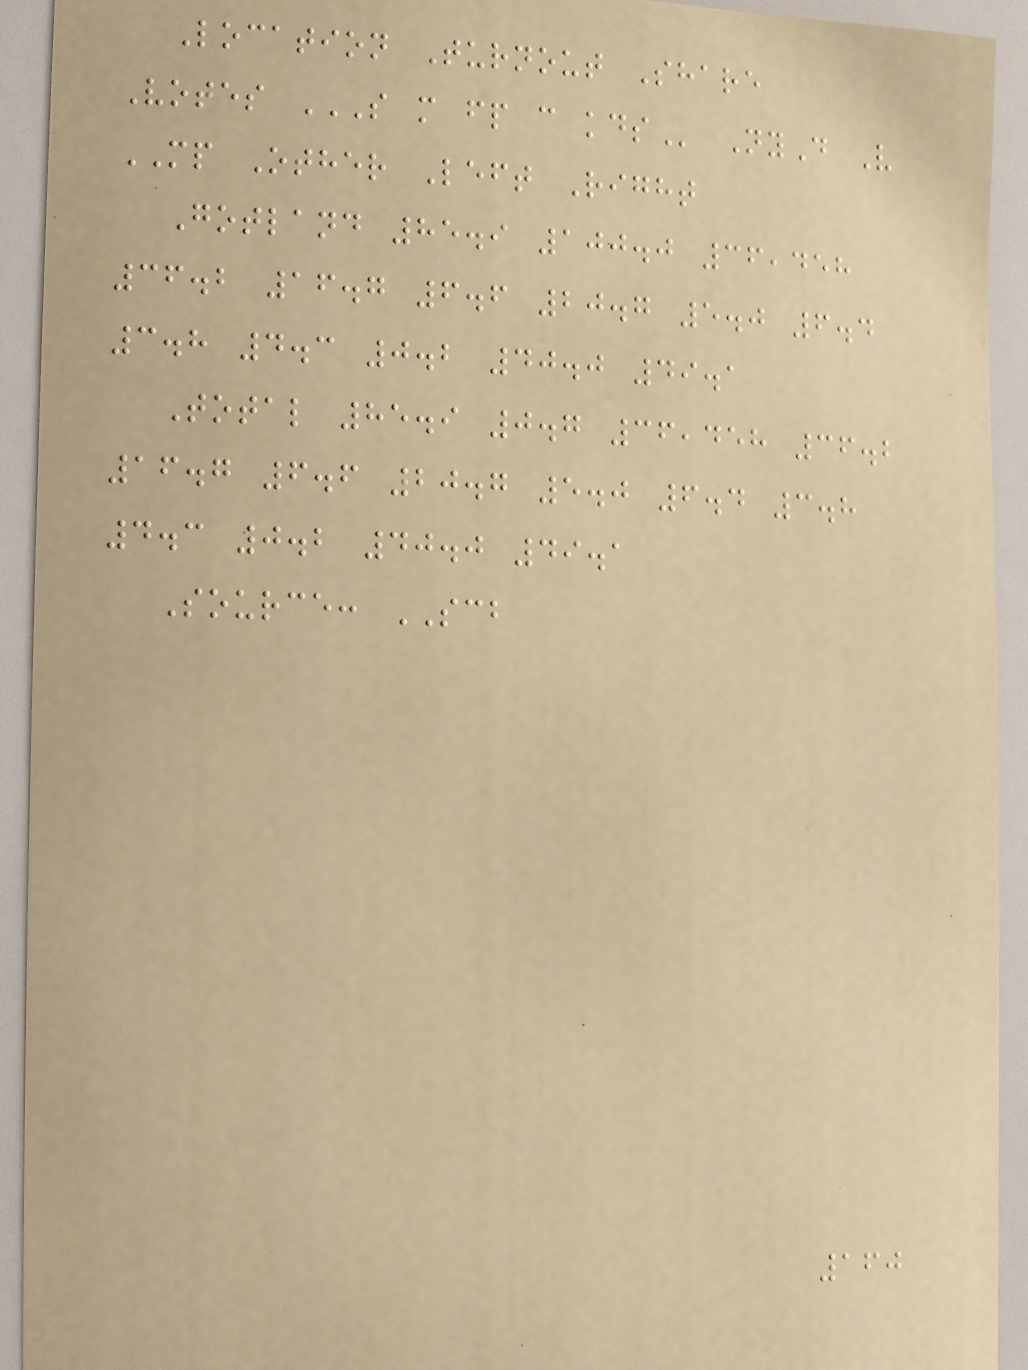Location Turnout Share
Votes S M FP C KDS NyD V
MP Other Left Right
Gotland 85.9 100.0 36,458
36.2 16.7 6.6 20.7 5.0 6.4
3.8 4.3 0.2 40.0 49.1
Total 85.9 0.7 36,458 36.2
16.7 6.6 20.7 5.0 6.4 3.8
4.3 0.2 40.0 49.1
Source: SCB
160
